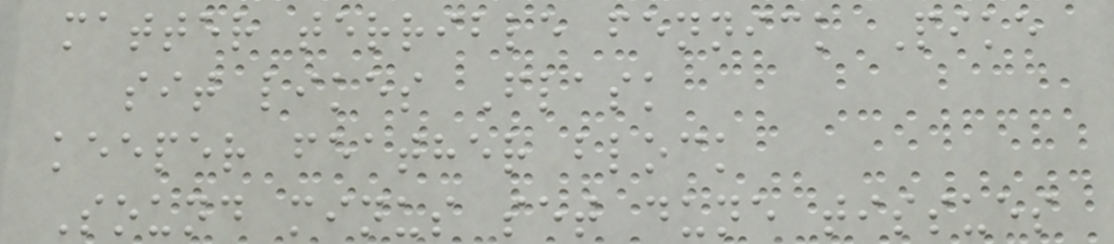matter terrible fennick Pike
sit likes Flask
keeper feather block
Sound minus set dune tissues
